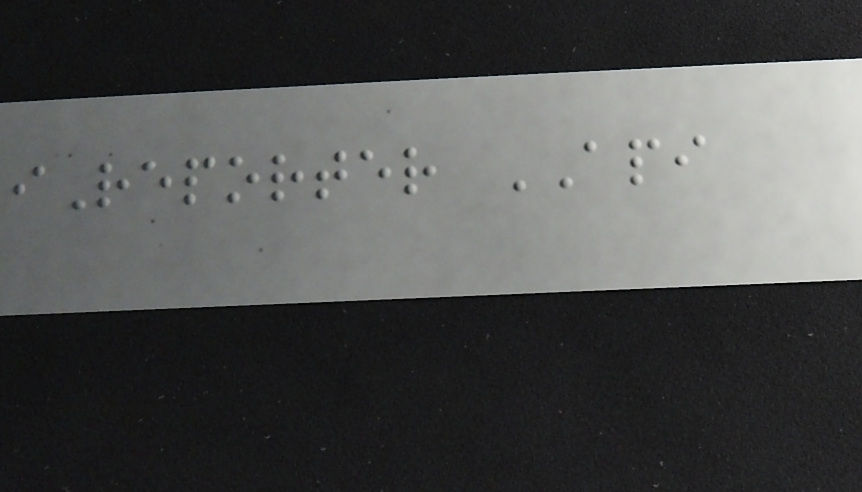iReporter API
